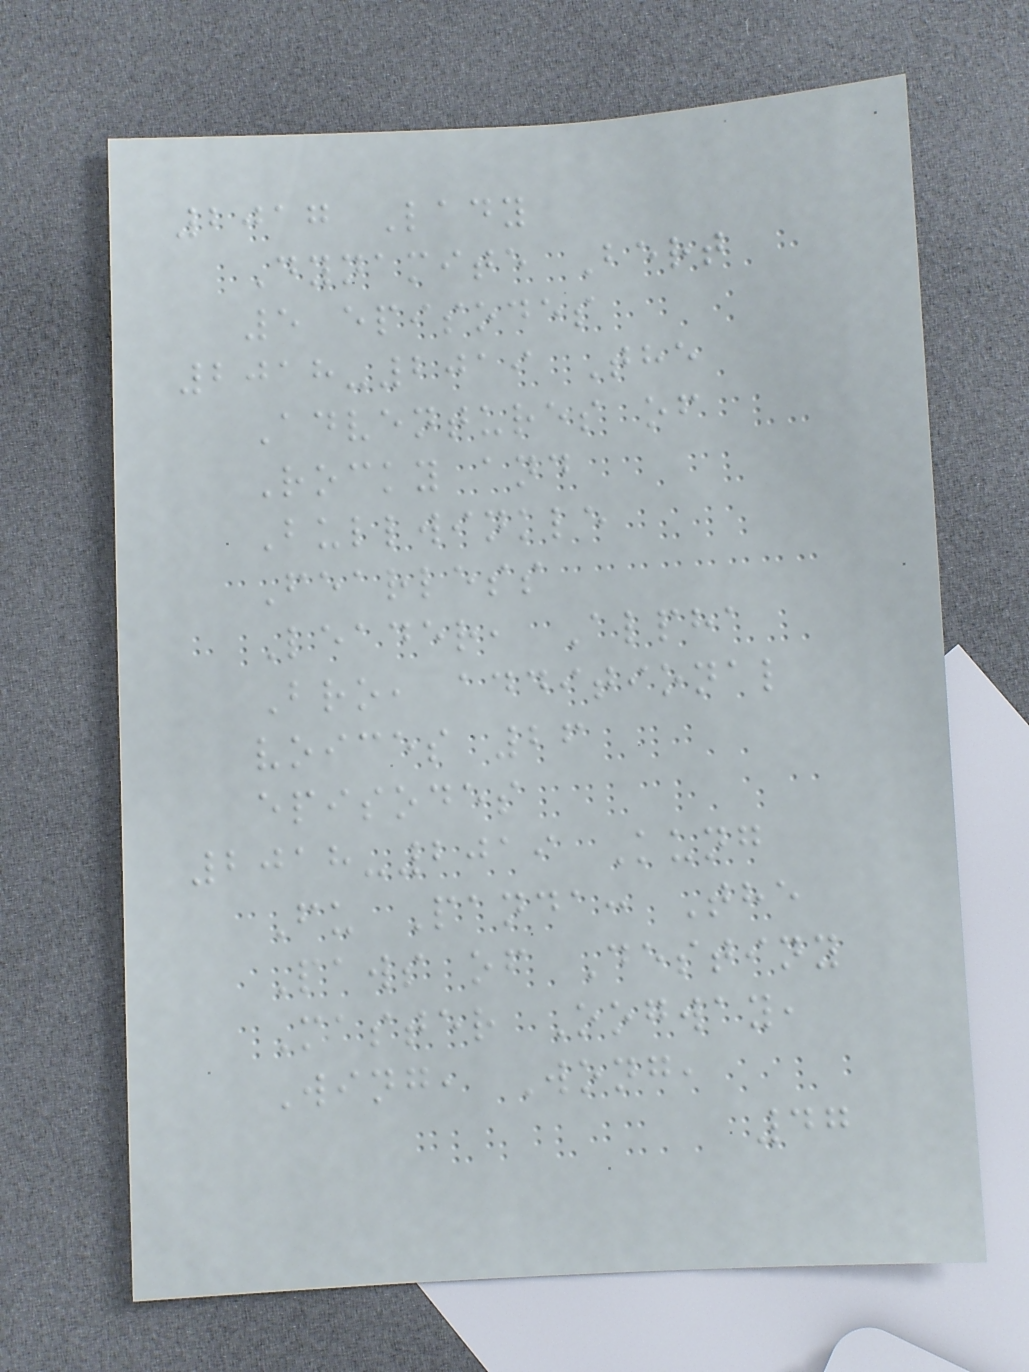2017 Lady
Dynamite Bert
5 episodes
2018-2019 The
Adventures of
Rocky and
Bullwinkle
Fearless
Leader, Alpha
Bro, additional
voices 26
episodes
2018-2019 Kung
Fu Panda: The
Paws of Destiny
Master Oogway,
Wing, Wong,
47
